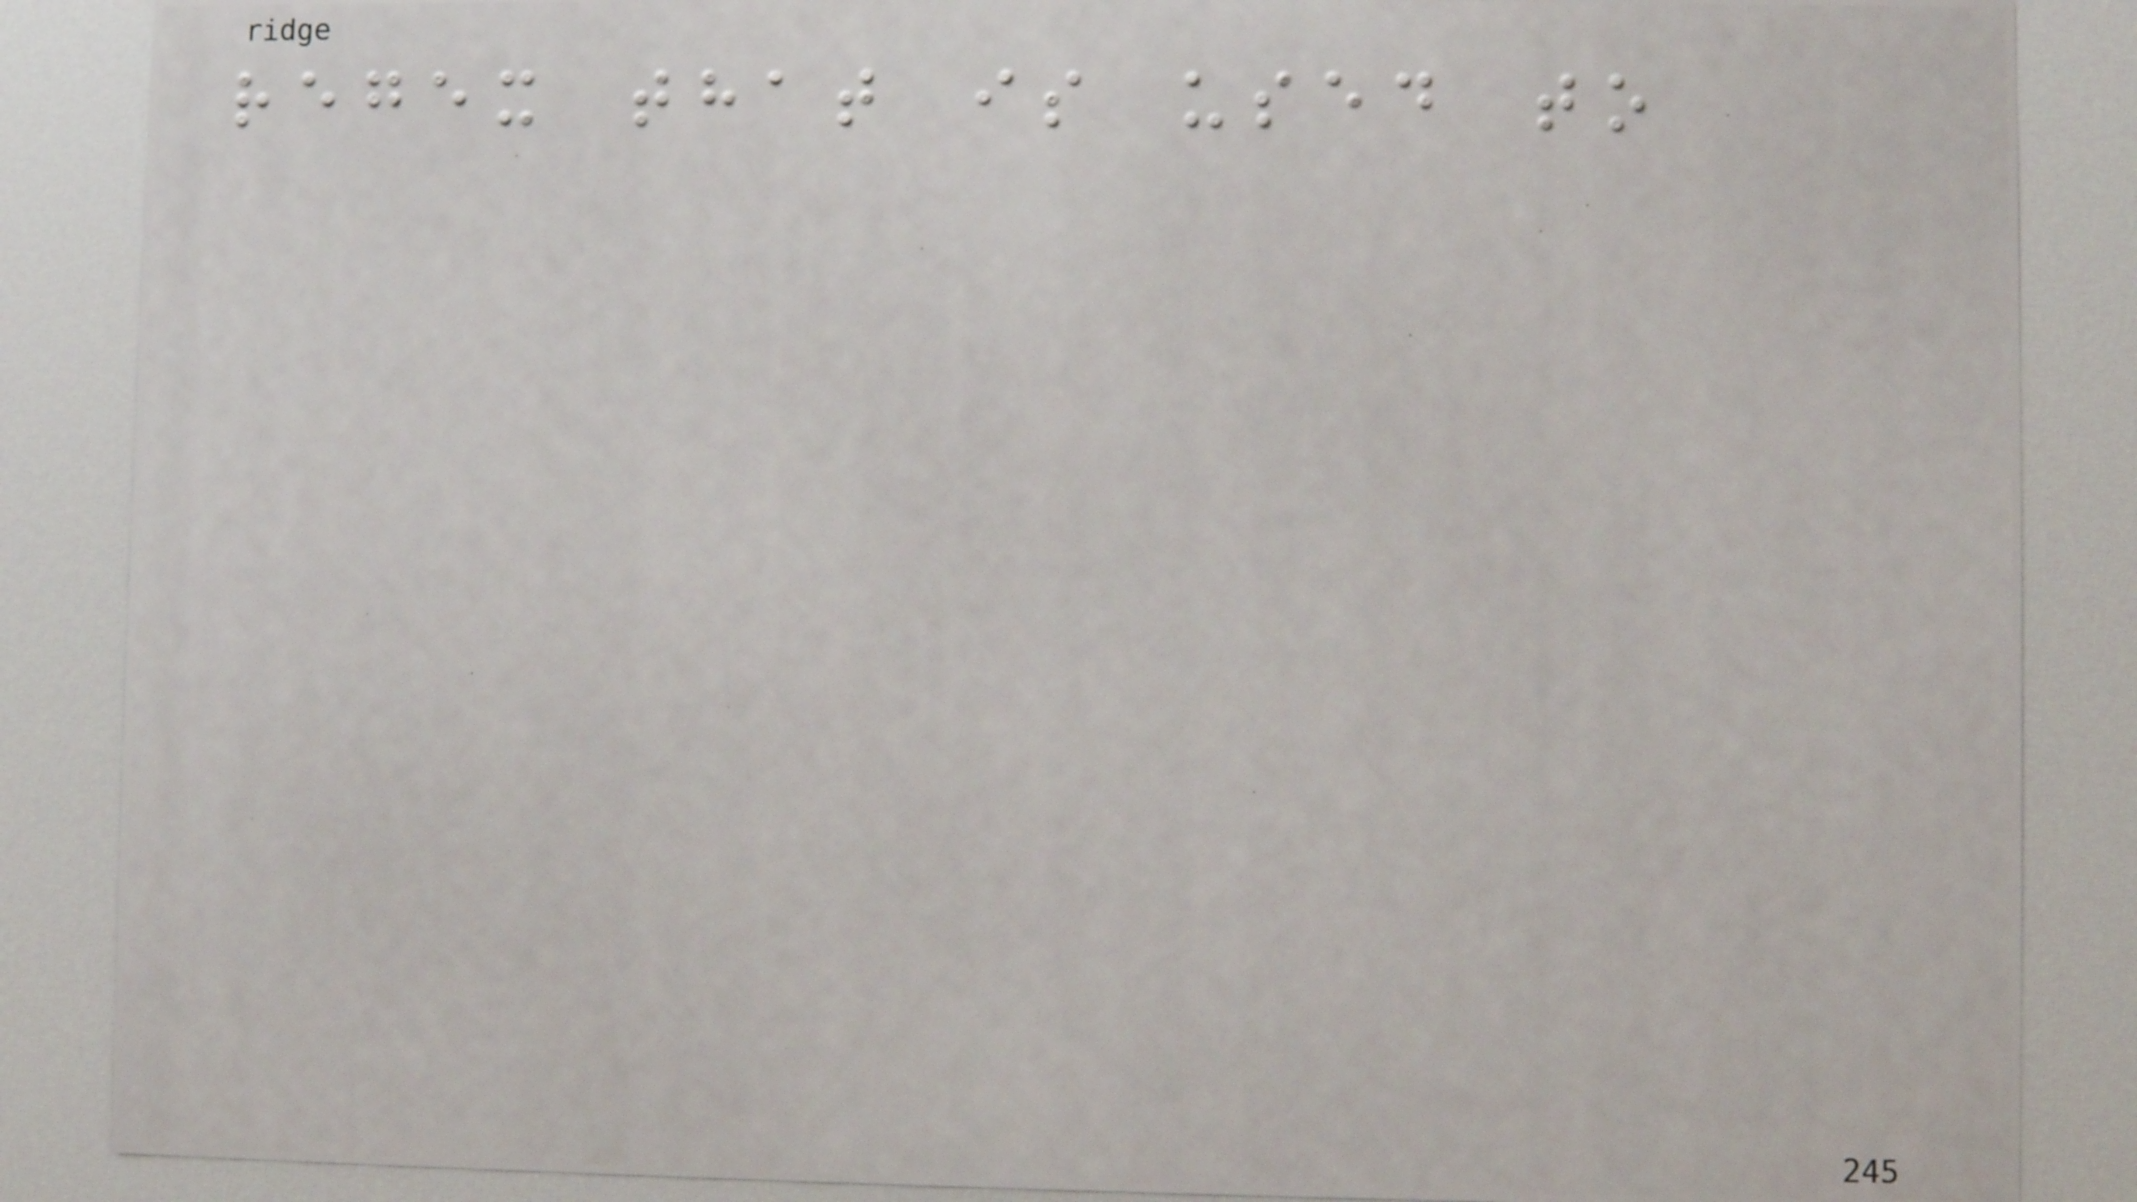regex that is used to
